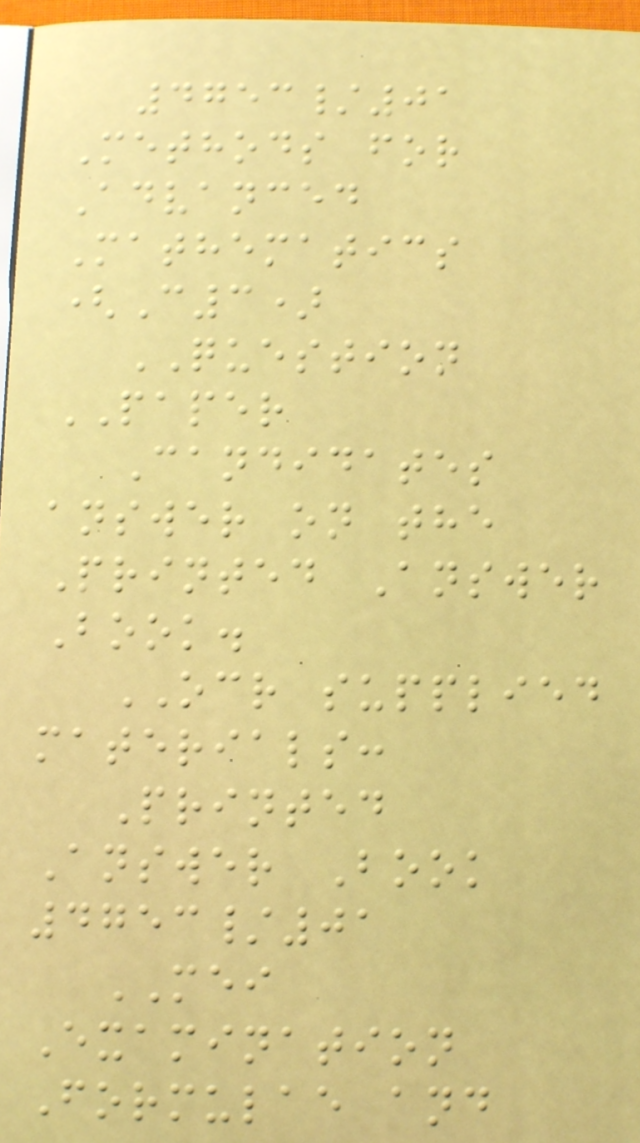4753/01
Methods for
Advanced
Mathematics
(C3)
QUESTION
PAPER
Candidates
answer on the
Printed Answer
Book.
OCR supplied
materials:
Printed
Answer Book
4753/01
MEI
Examination
Formulae and
